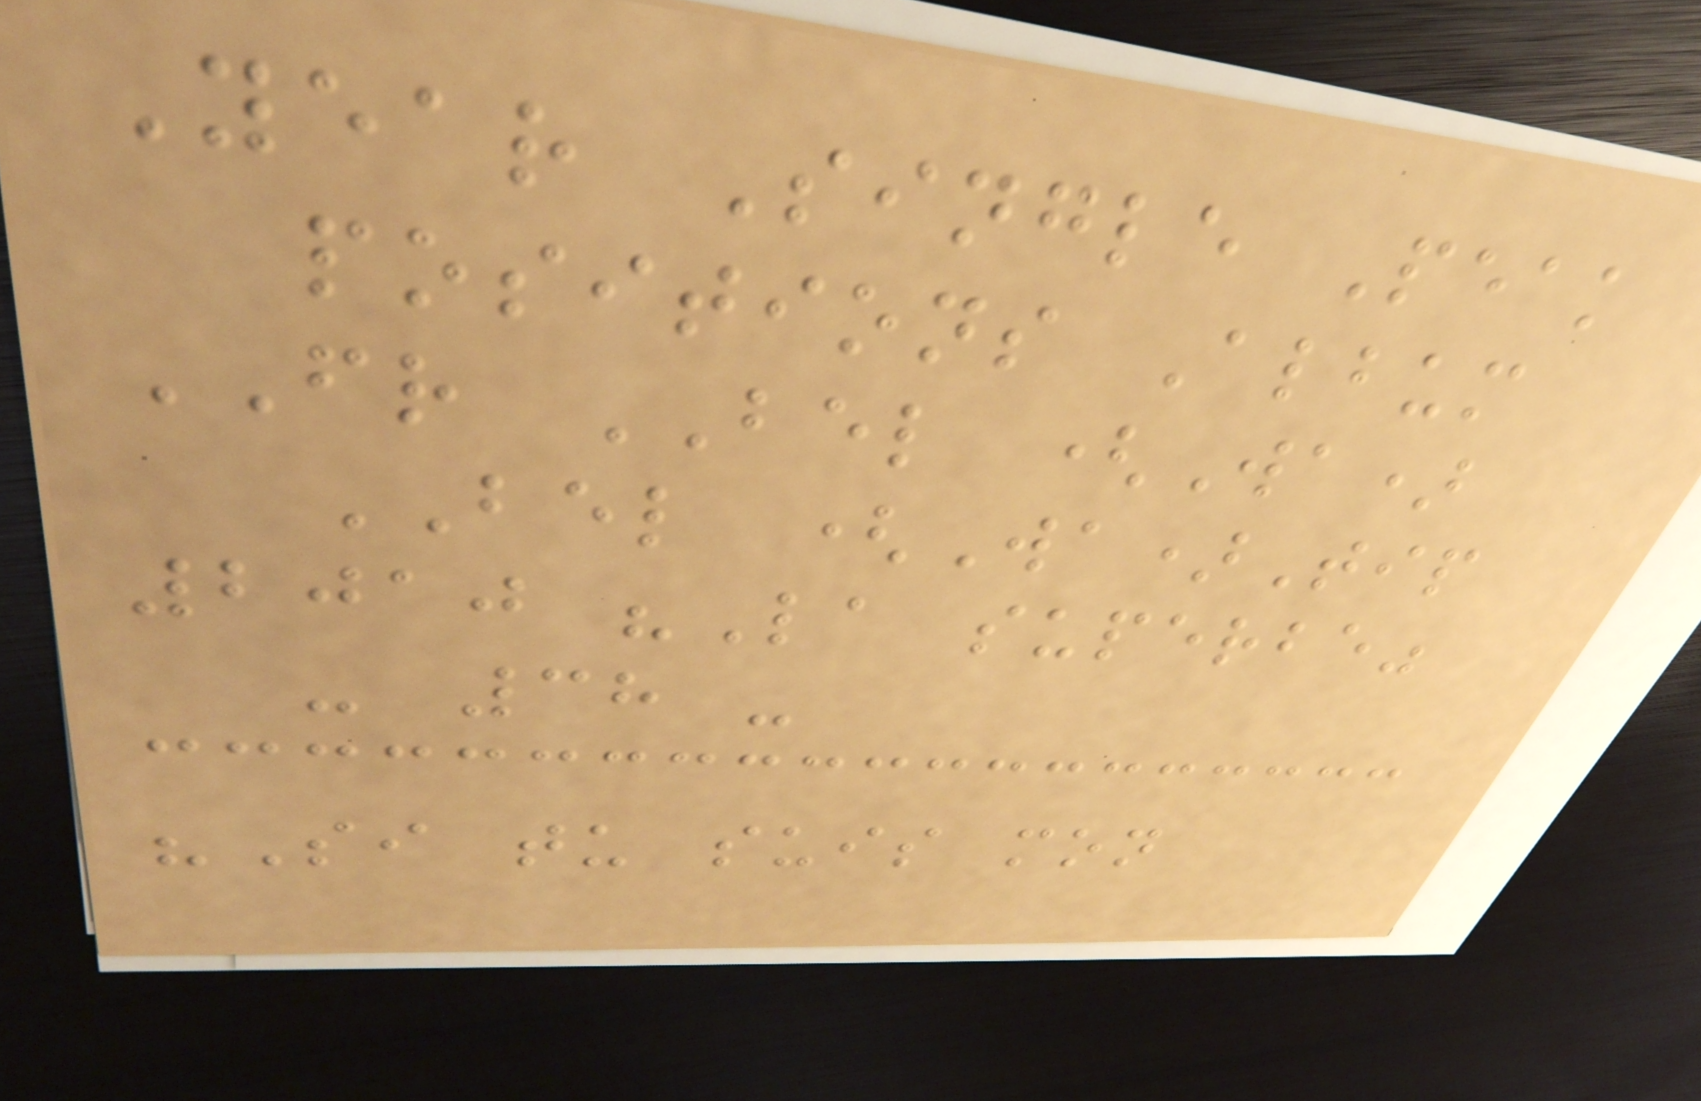Year Single Peak
positions Album
FR BEL (Wa)
BEL (Wa)Tip
2010 "La superbe"
- 38 -
"Si tu suis mon
